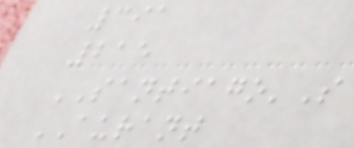391
215
SANTIAGO'S
AURANT
